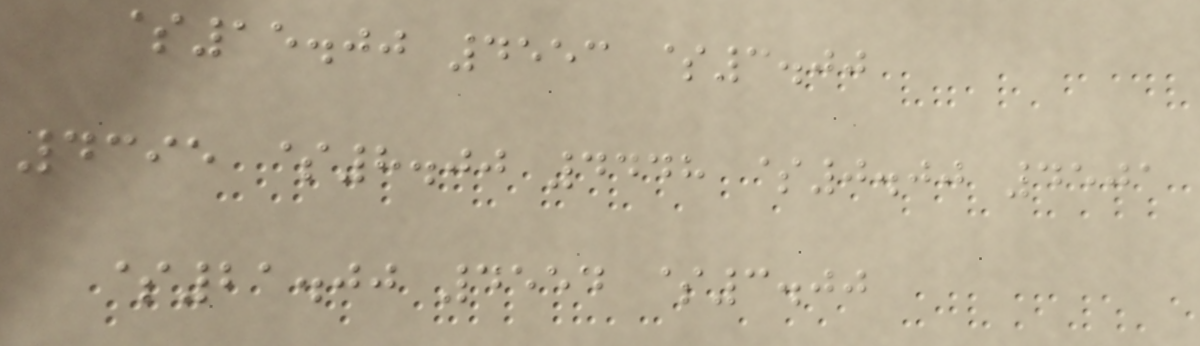$15.00 4553 $3.00
4395 $8.00 4448 $0.00 4501
$21.00 4554 $3.00
